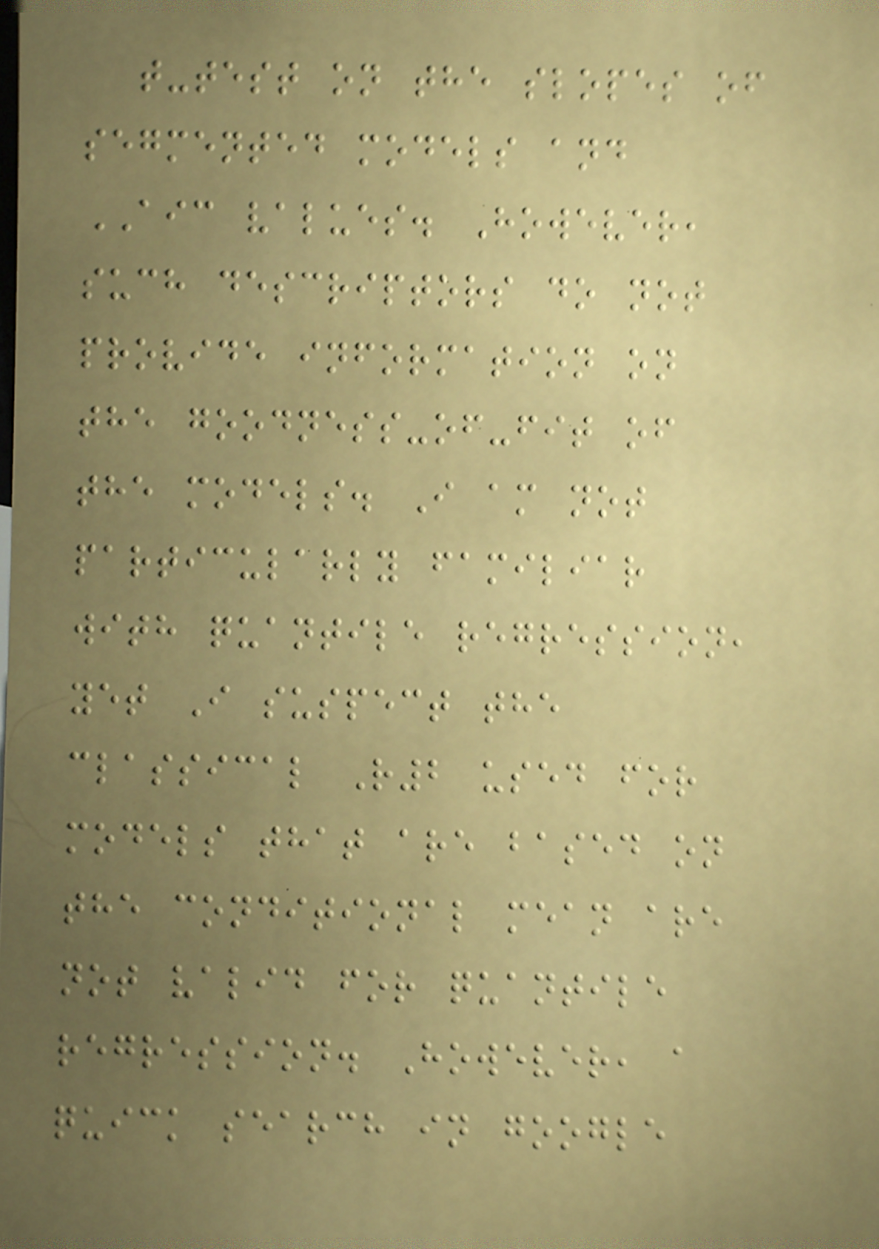t-test on the slopes of
segmented models and
AIC values. However,
such descriptors do not
provide information on
the goodness-of-fit of
the models. I am not
particularly familiar
with quantile regression,
yet I suspect the
classical R2 used for
models that are based on
the conditional mean are
not valid for quantile
regression. However, a
quick search in google
